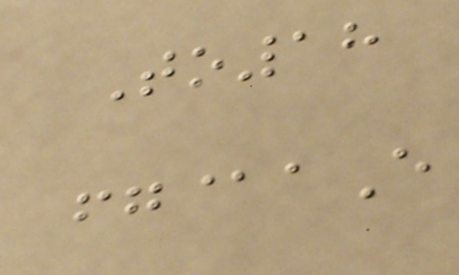To18
fg@aE
